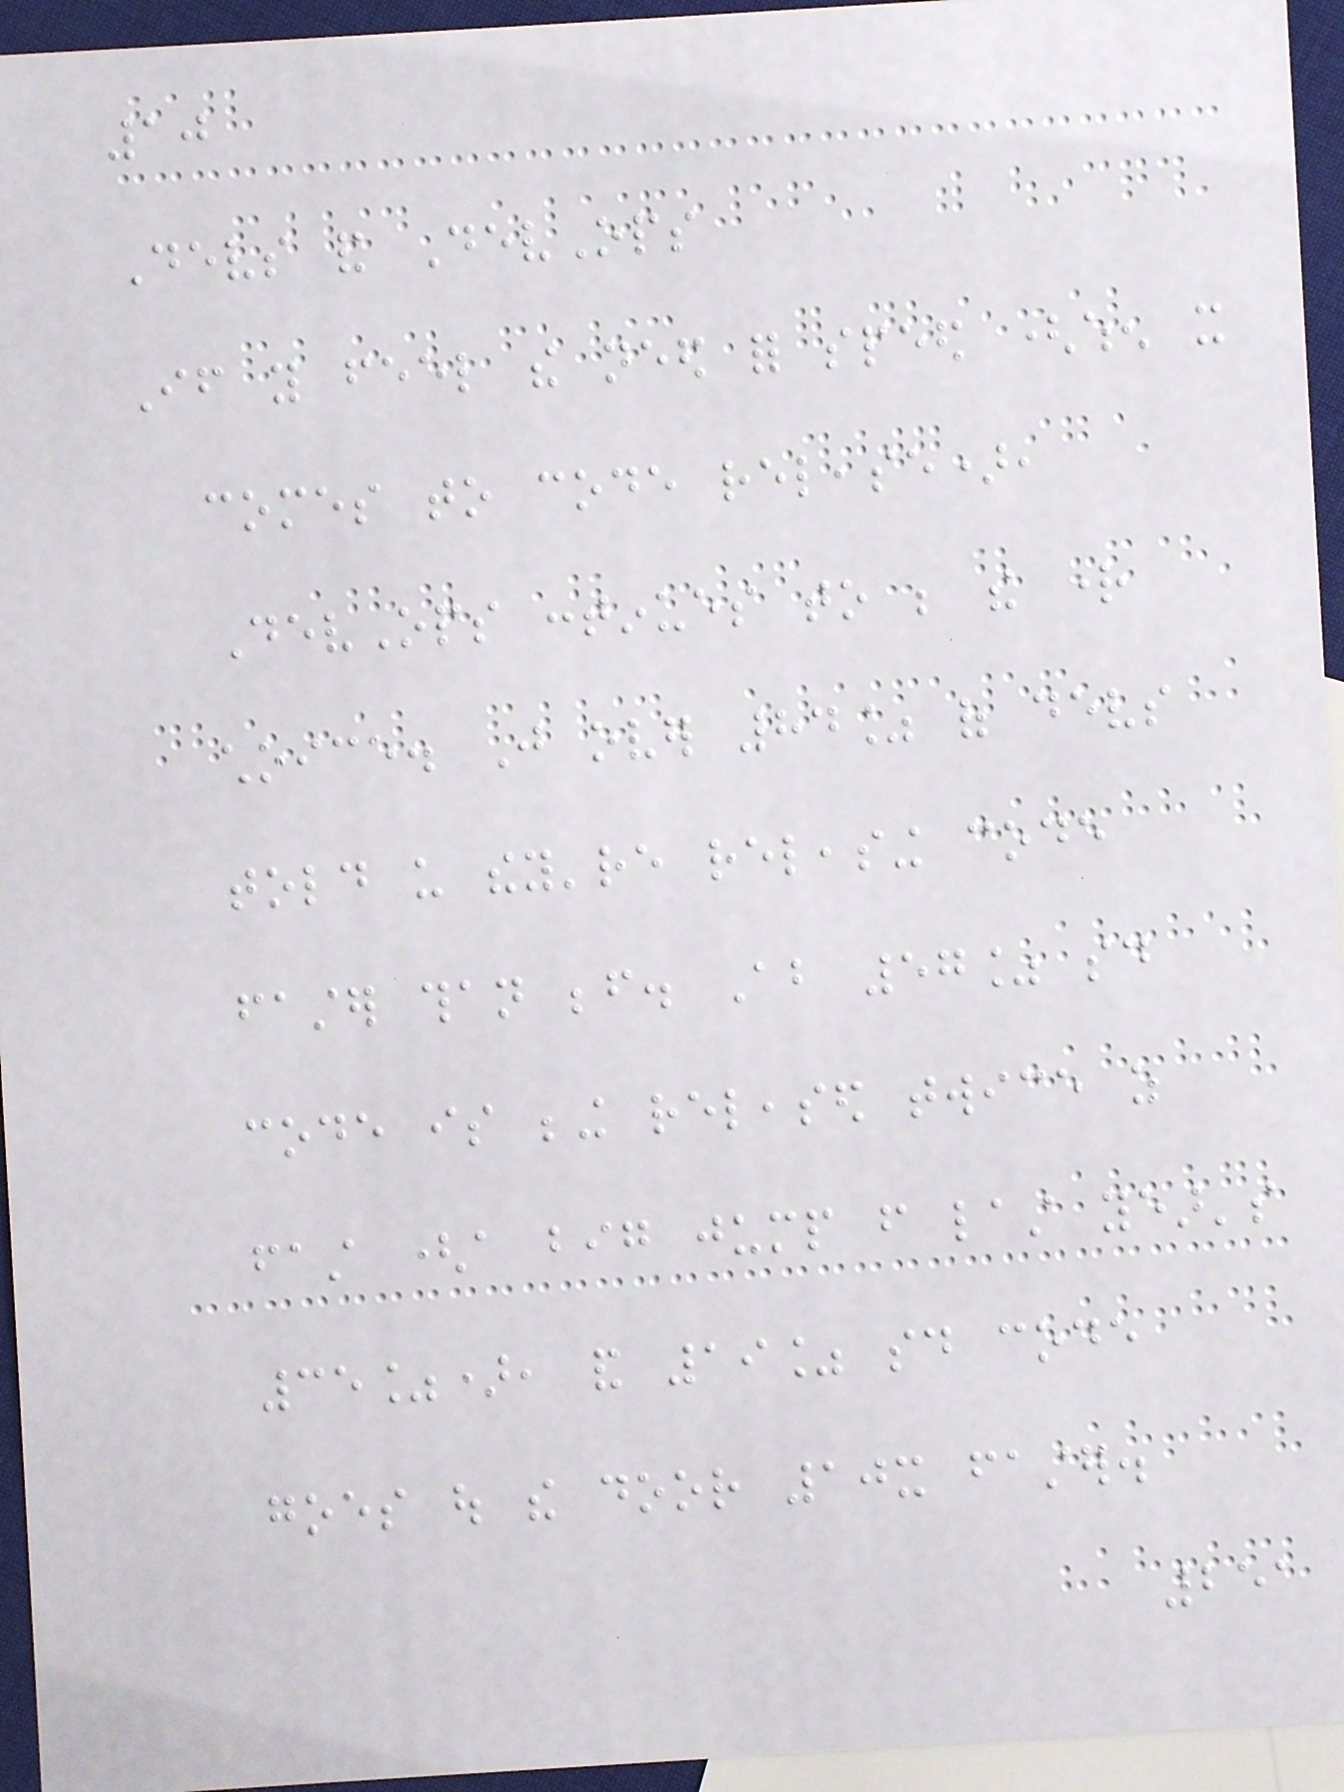10
Devs and DevOps
If you feel the need for speed (when it
comes to code release),
DevOps continues to be the right
choice. Just over 84% of devs
told us they're releasing code
faster than before. About 57% said
code is being released twice as
fast (a big jump from last year's
35%), and 19% said code
goes out the door 10x faster.
251
